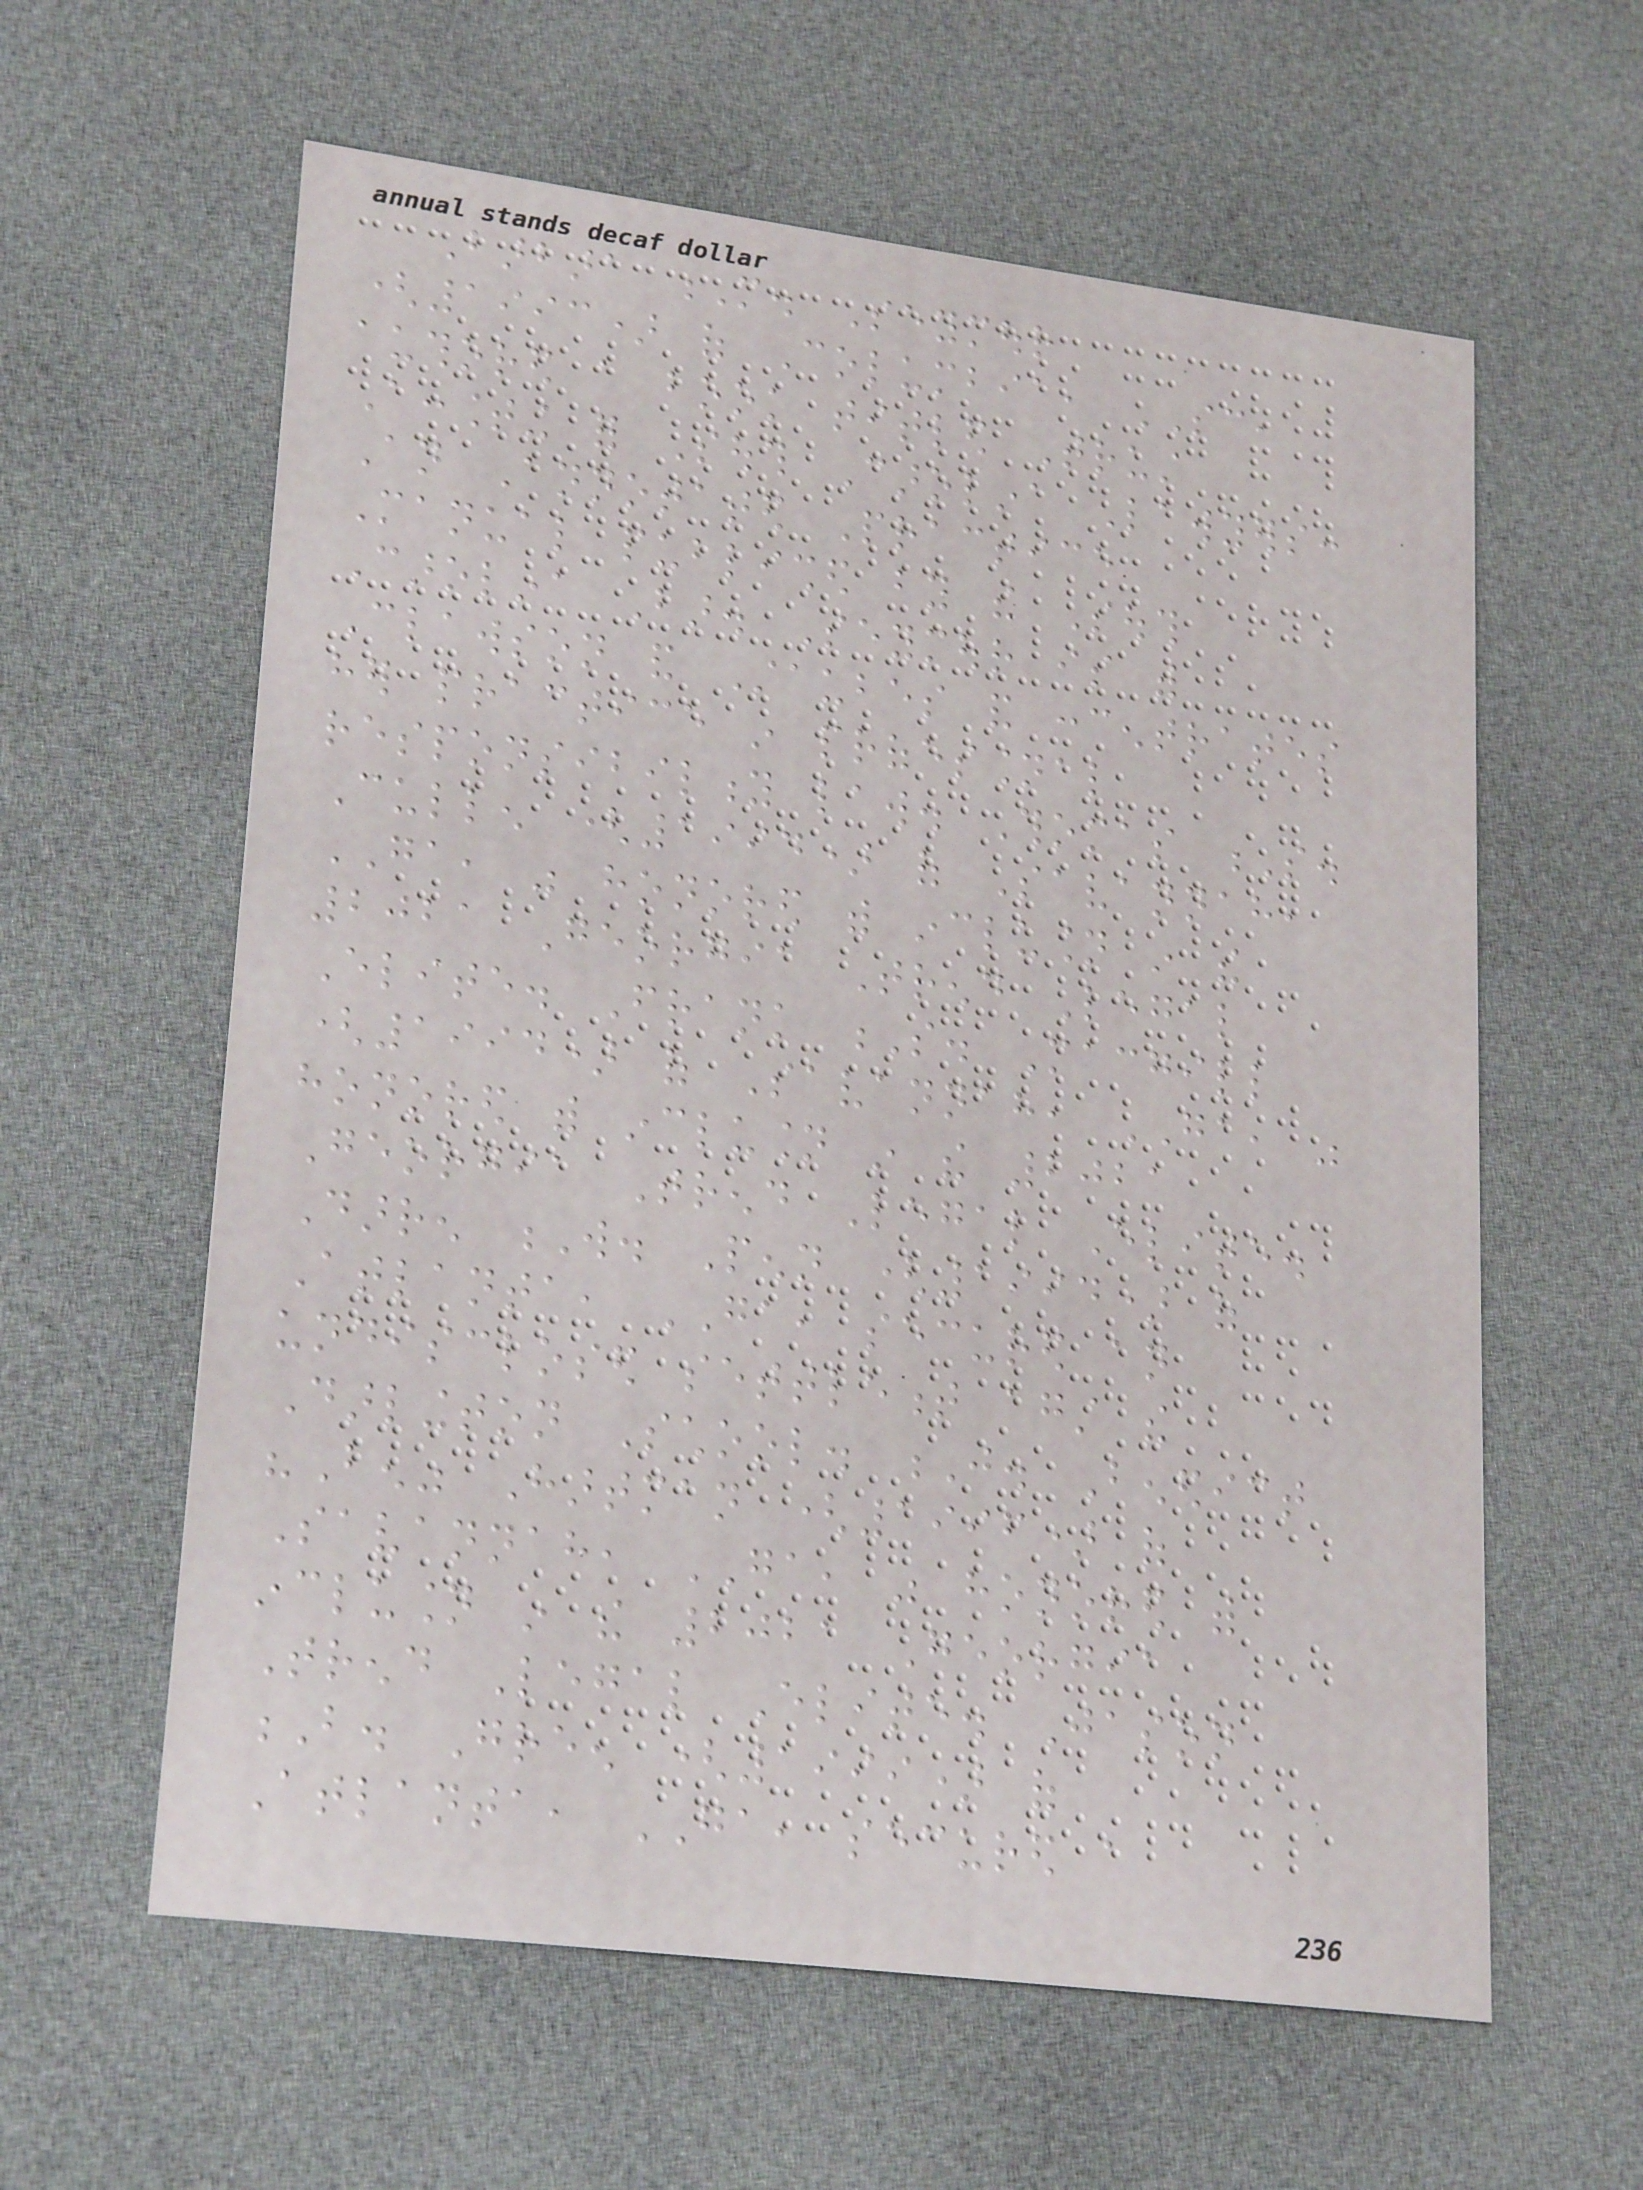Barbara M. Seymour
(1993) of Columbia, SC,
authored a book titled Trust
Accounting for South Carolina Lawyers:
An Annotated Practice
Manual published by the South
Carolina Bar. Seymour is with
Clawson and Staubes and concentrates
her practice in professional
responsibility law. Thomas S.
Cullen (1994) of Savannah,
GA, was honored with inclusion in the
2021 Georgia Trend Legal
Elite. Frank S. Macgill
(1994) of Savannah, GA, was
honored with inclusion in the 2021
Georgia Trend Legal Elite.
Darren W. Penn (1994) of
Atlanta, GA, secured an
undisclosed settlement against the
Darlington School. J. Benedict
"Ben" Hartman (1996) of
Savannah, GA, was honored with
inclusion in the 2021 Georgia
Trend Legal Elite. Jason
B. Green (1999) of
Atlanta, GA, secured a
